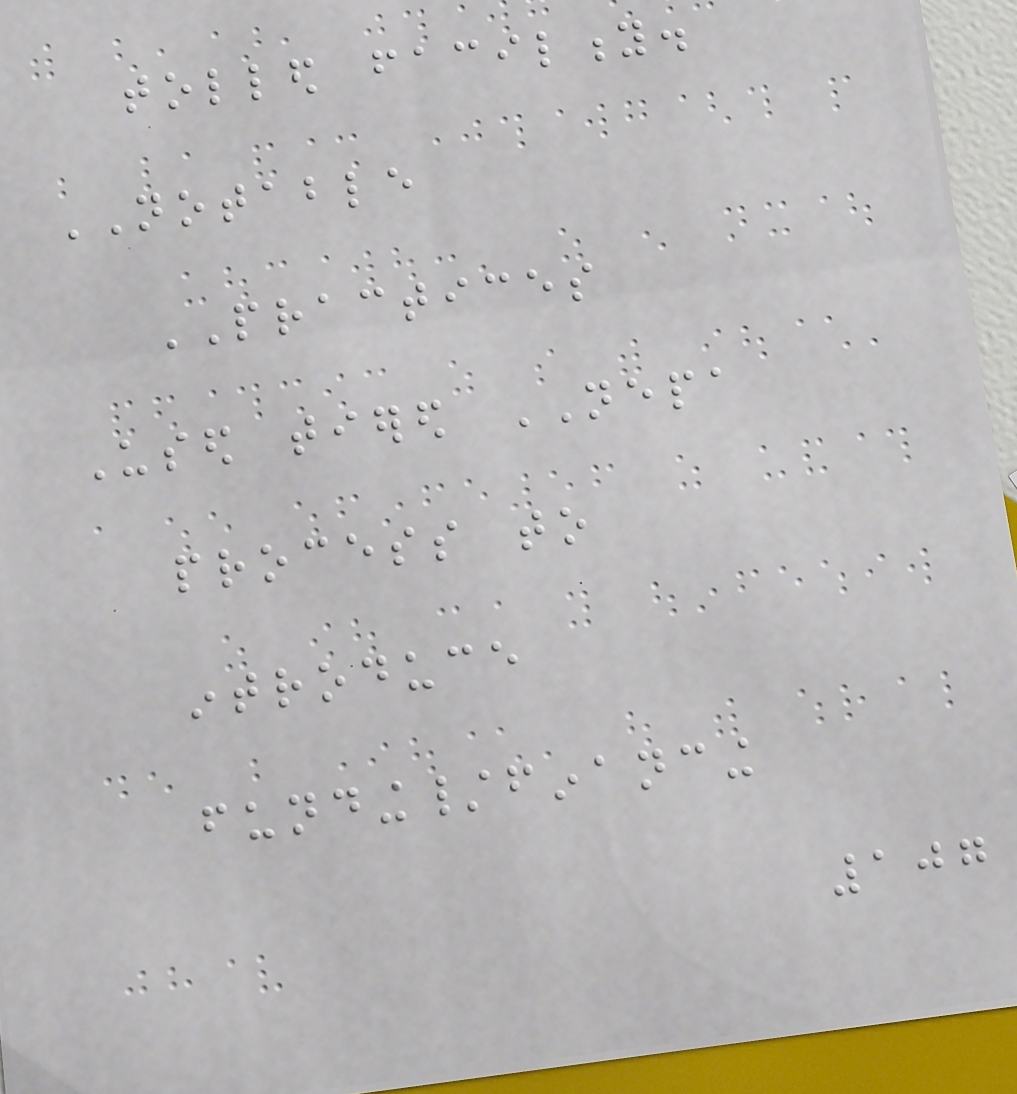tolled facility.
NOTABLE
PRACTICES
Used tiered NEPA
process to
introduce
funding/financing
107
